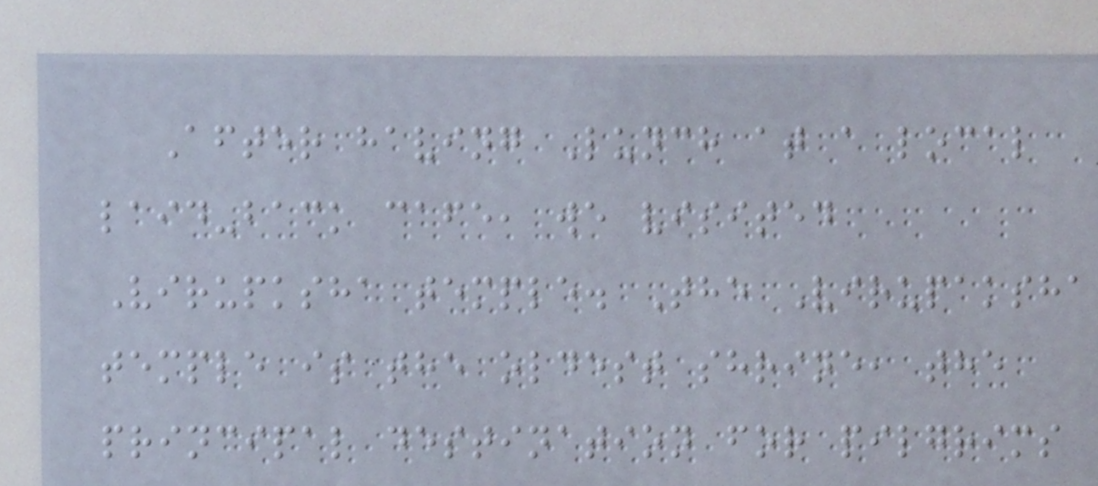After having Lunch at a local
laid-back cafe, we visited
Virupksha temple. The Virupaksha
temple is the oldest shrine, the
principal destination for pilgrims
